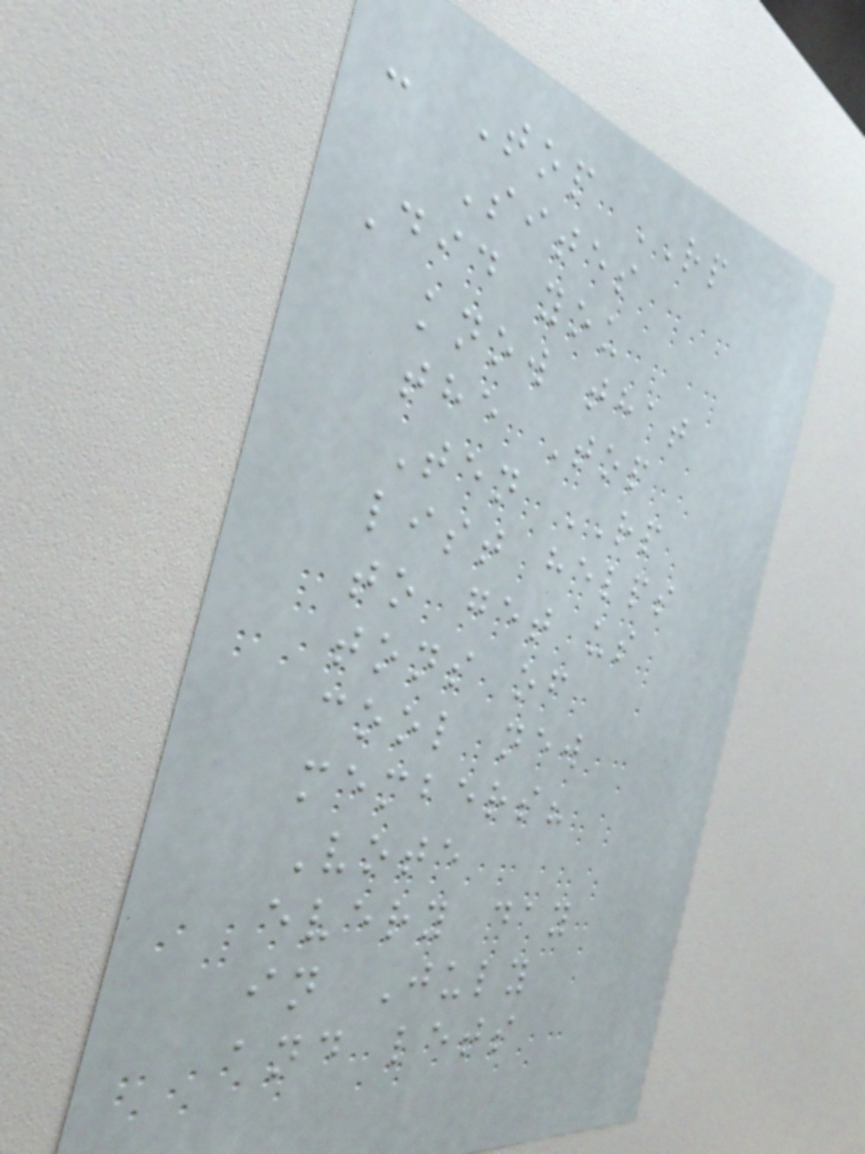- Top RP
Sites
Did you
know that
the Top
Ten RP
list helps
to get us
tons of
cool new
members?
Vote
every day
in July
and lets
